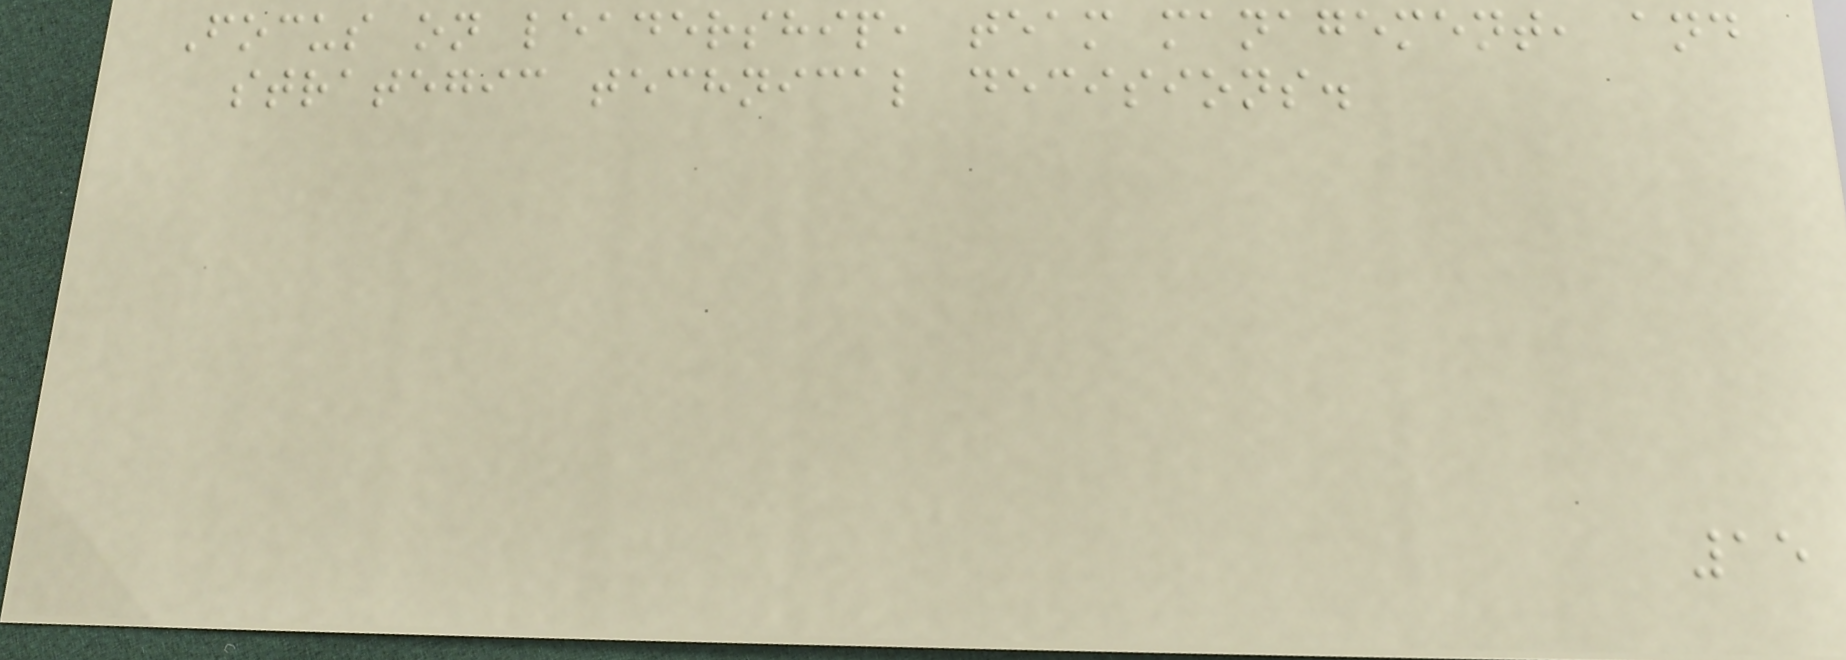Focus on leadership, team management, and
strategic technical decisions.
15
